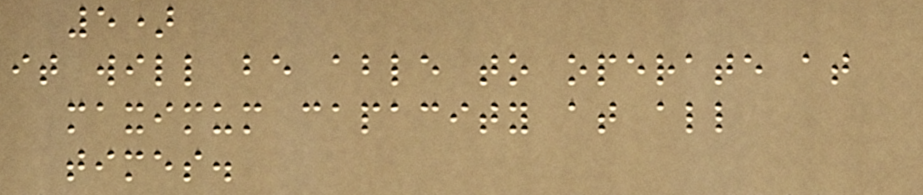5)
it will be able to operate at
maximum capacity at all
times.
